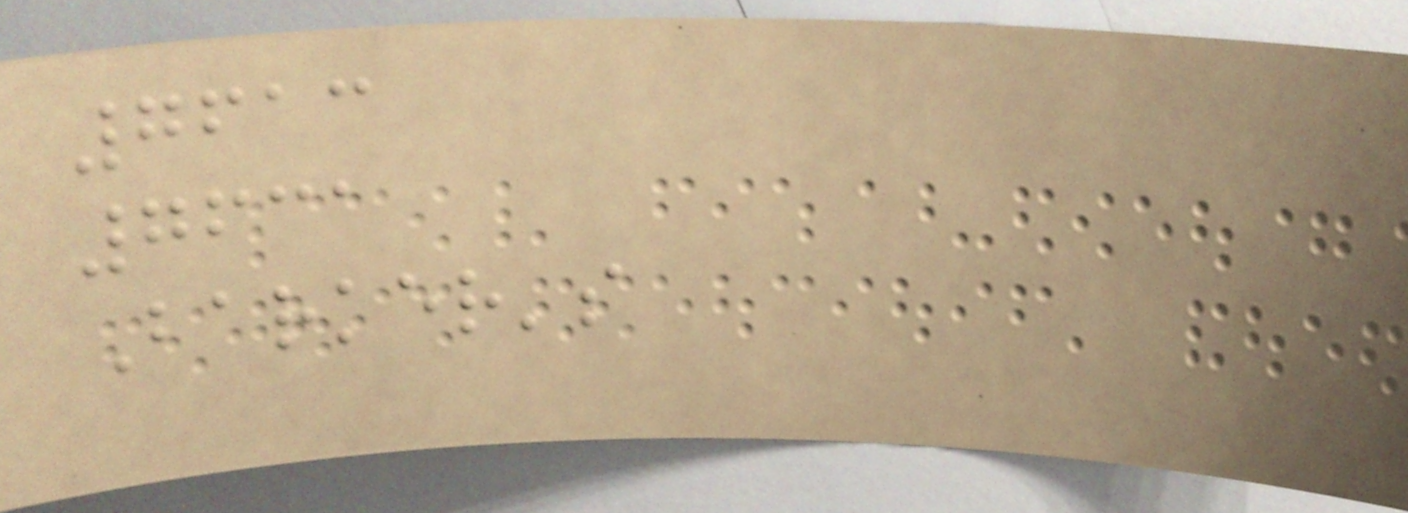7613
7631
Barker's
